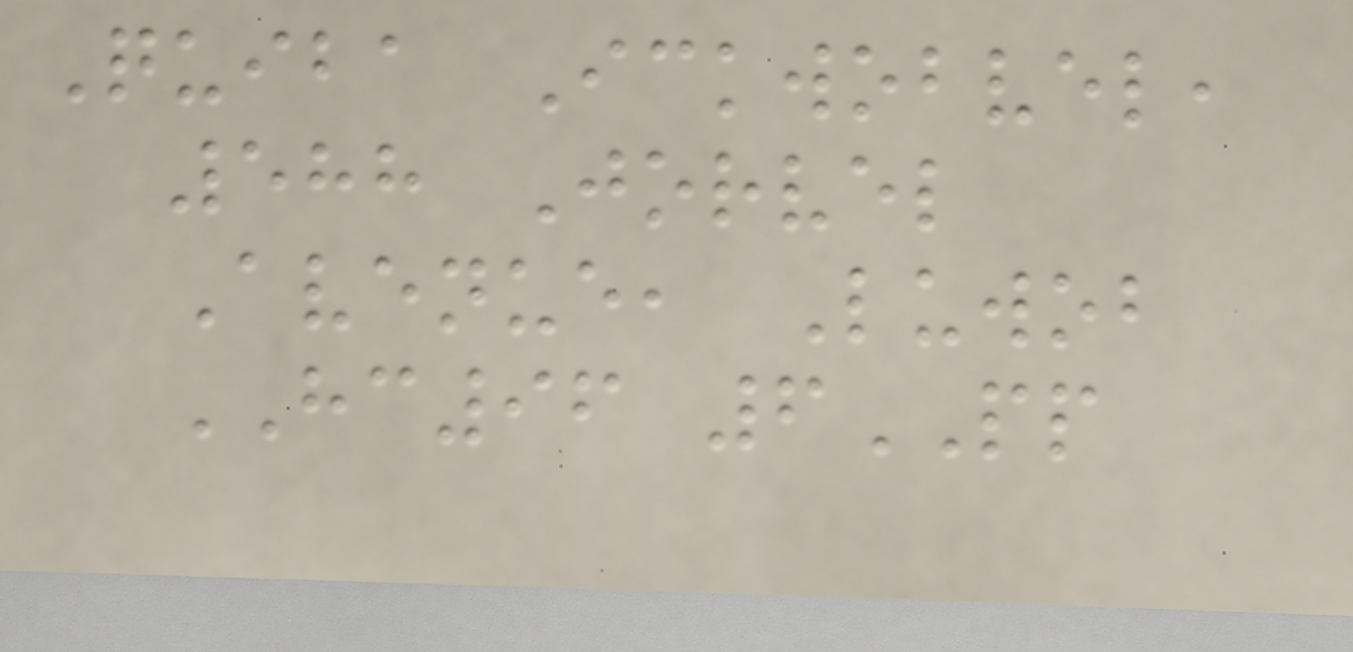Quiba Ickwobvel,
588 Jorvel
Avenue, Luwob
HC96 6PP
